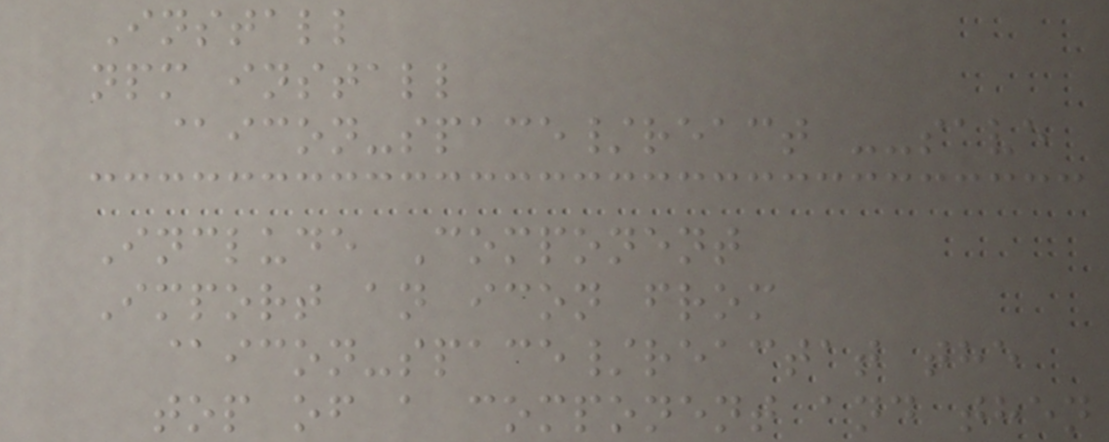Install
npm install
@icon-space/react --save
Include Component
Import an icon from
@icon-space/reactat the
top of a component and then
